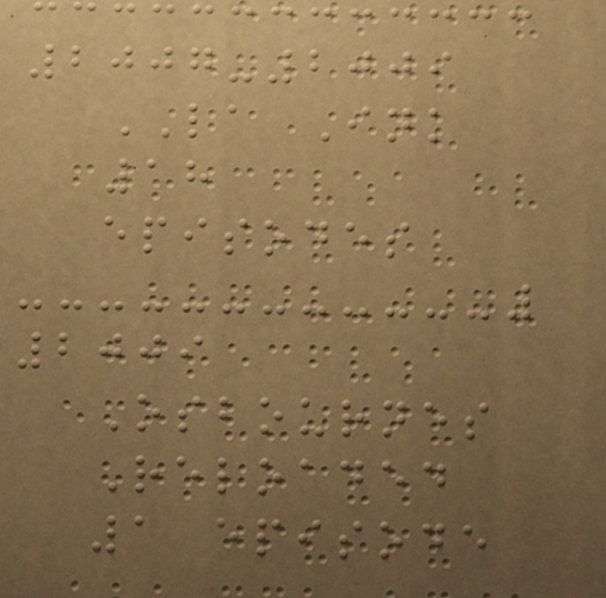2007-2009
LA Ink
18
episodes
2009
Osbournes
Reloaded
1 episode
